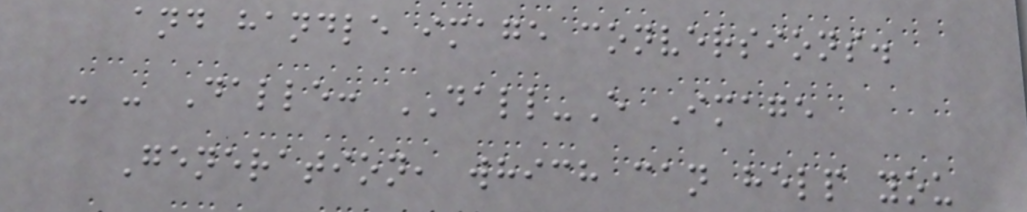and handle image conversions.
- - Dalle: DALL-E Image
Generation, which can help you
